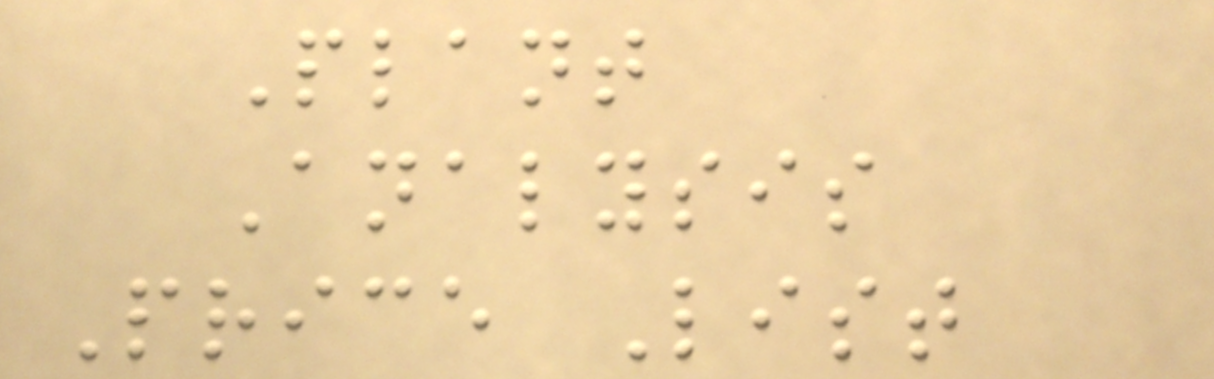Plant
Analysis
Price List
